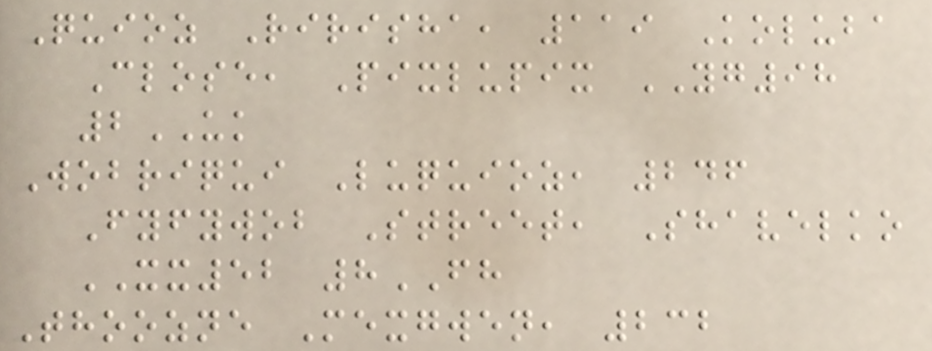Quioz Ririsha, 119 Koluba
Close, Pixlupix YG98
2UK
Wobriqui Luquioz, 246
Fyfywob Street, Shavelko
XX52 8FH
Thoozne Mexgwen, 232
